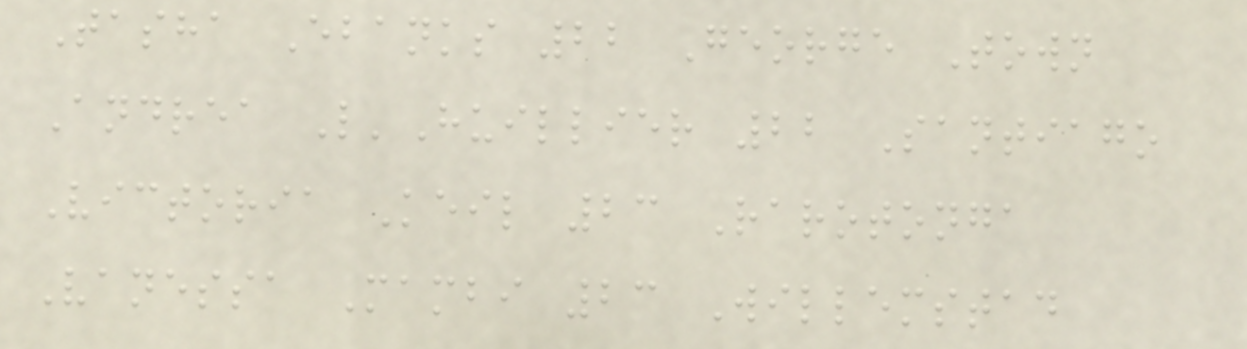Tasha Ebanks 22 George Town
Andrea L'Huillier 22 Santiago
Victoria Keil 23 Rarotonga
Vanessa Mambi 23 Willemstad
